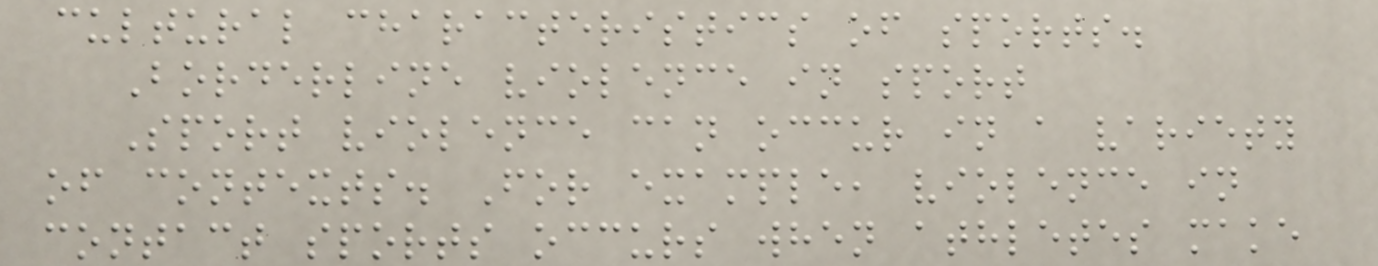cultural characteristics of sports.
Borderline violence in sport
Sport violence can occur in a variety
of contexts. For example, violence in
contact sports occurs when athletes make
